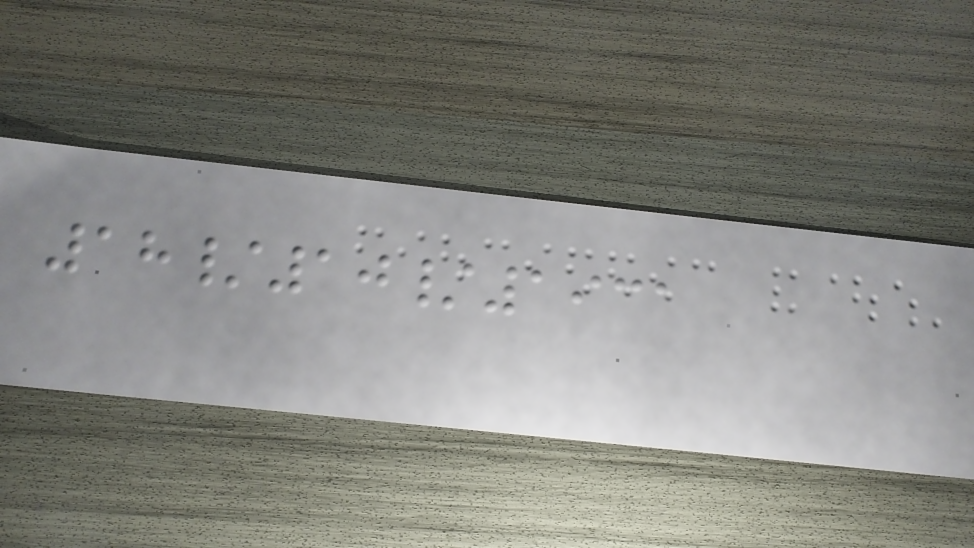18/10/1931
